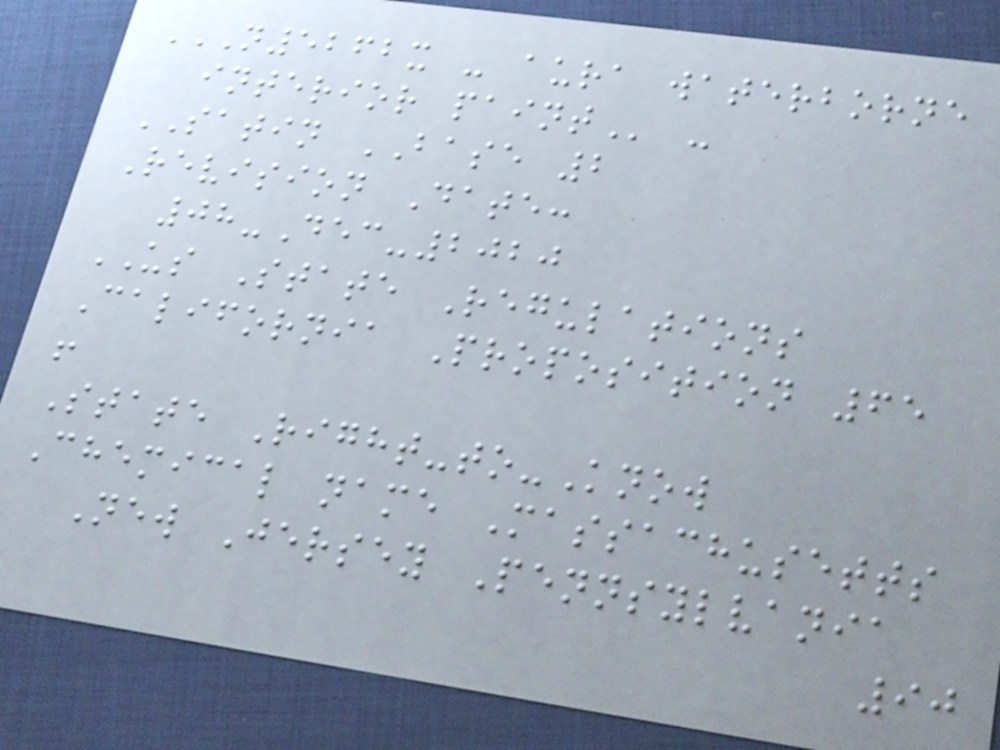N5262X - AURA WATERBORNE
INTERIOR PAINT -
SATIN BASE 2
Revision Date:
08-Dec-2020
US State Regulations
California Proposition 65
!
State Right-to-Know
Chemical name Massachusetts
New Jersey Pennsylvania
90
